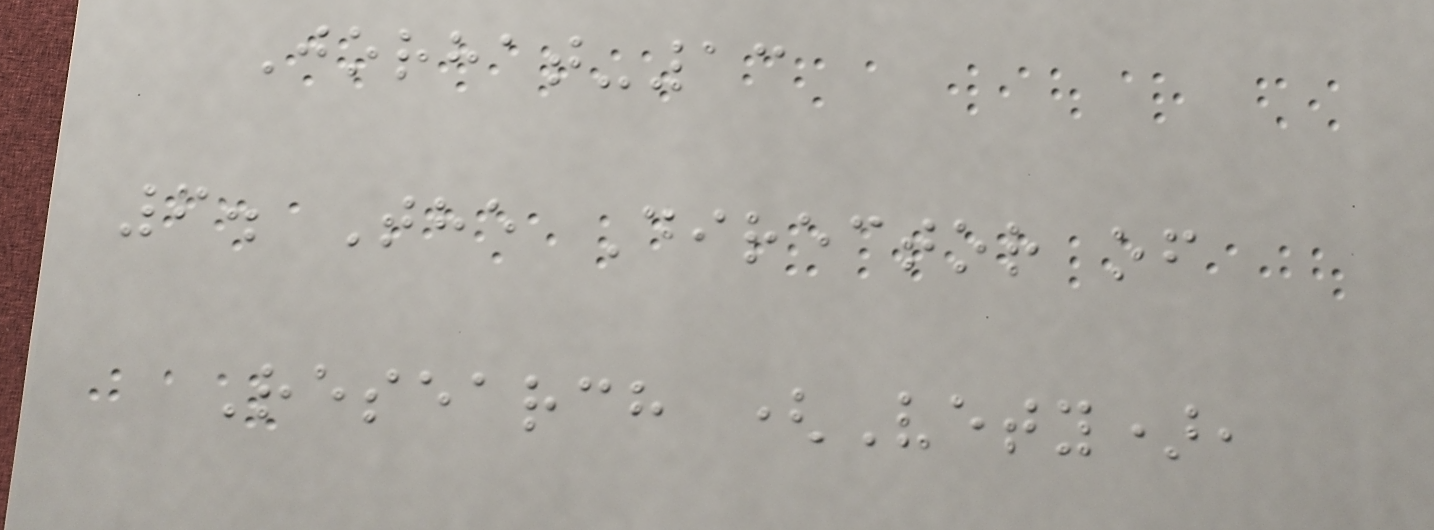Jorhat-13
6. The Director of
Research (Vety),
